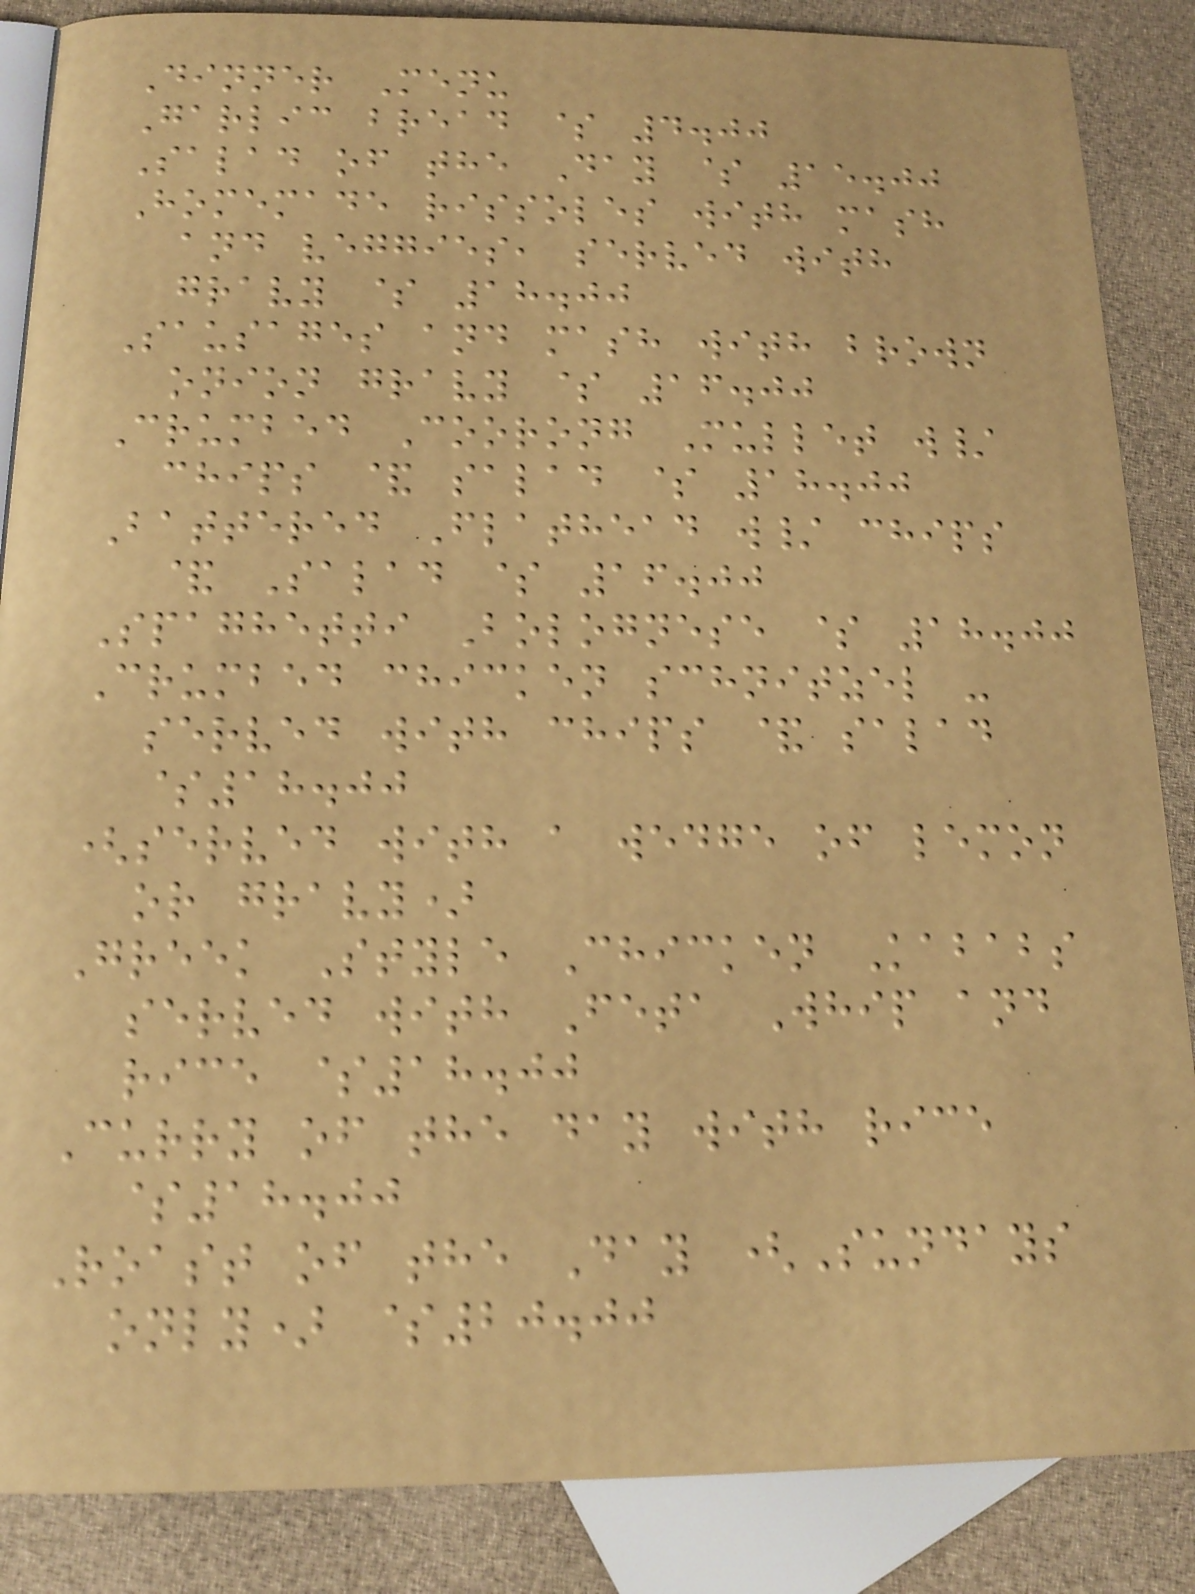Dinner Menu
Garlic bread $ 4.00
Salad of the Day $ 15.00
Homemade rissoles with mash
and veggies, served with
gravy $ 18.00
Sausages and mash with brown
onion gravy $ 16.00
Crumbed Coorong Mullet w/
chips & salad $ 18.00
Battered Flathead w/ chips
& Salad $ 16.00
Spaghetti Bolognese $ 18.00
Crumbed chicken schnitzel -
served with chips & salad
$18.00
(served with a wedge of lemon
or gravy)
Greek Style Chicken Kababs
served with Feta Whip and
rice $18.00
Curry of the day with rice
$18.00
Roast of the Day (Sundays
only) $20.00
